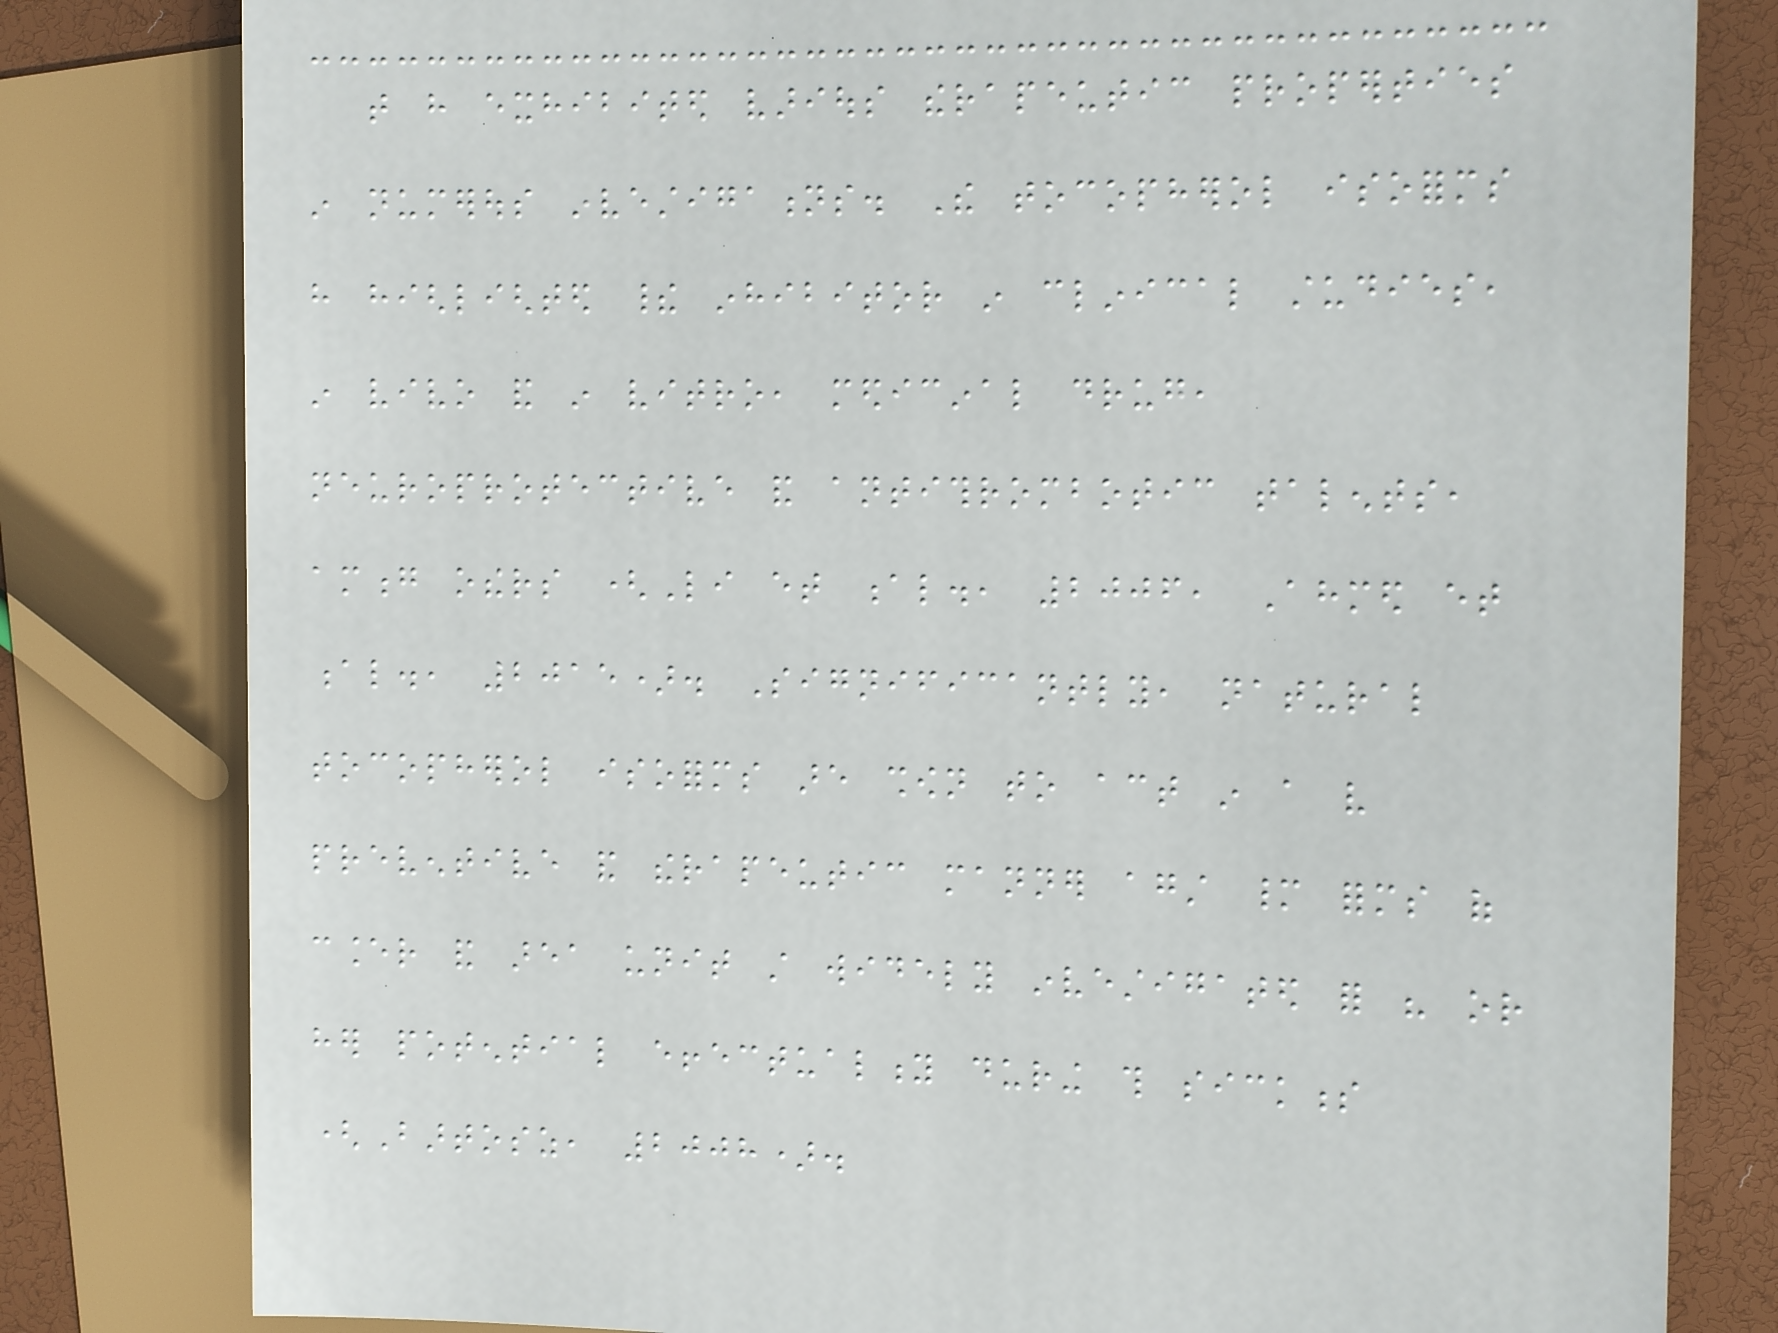that have exhibited various therapeutic properties
in numerous investigations. The tocopherol isoforms
have highlighted their inhibitor in clinical studies,
in vivo and in vitro, medicinal drug,
neuroprotective and antithrombotic talents,
among others (Li et al., 2006, Ahmed et
al., 2015). Significantly, natural
tocopherol isoforms are shown to act in a very
preventive and therapeutic manner against many forms of
cancer and area unit still widely investigated for his or
her potential effectuality during this sickness
(Bartosz, 2008).
